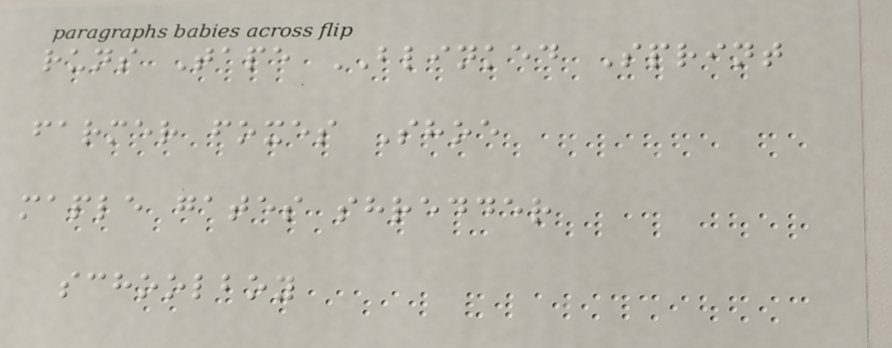runs Tape BLINKED Sprint
farmer foxes Shoe
maple gates shredder
schoolboy
